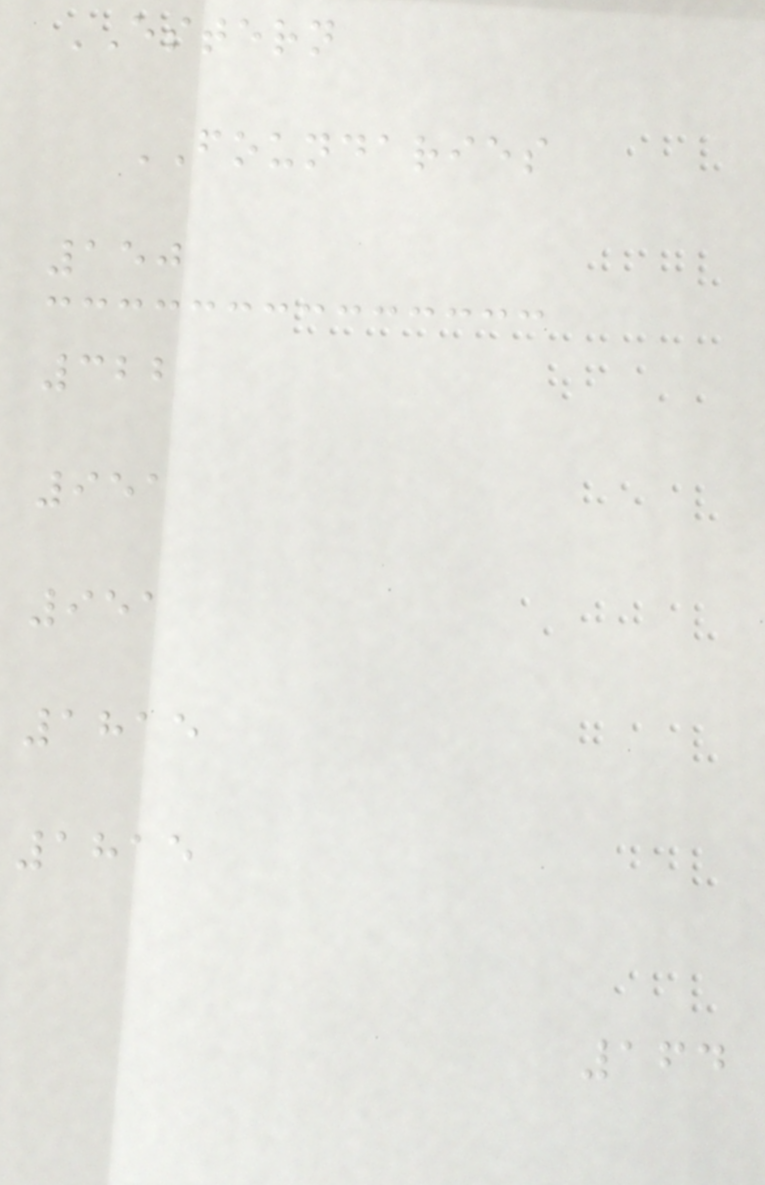ESTERN
FOUNDARIES
150
322
951
951
1815
1815
164
